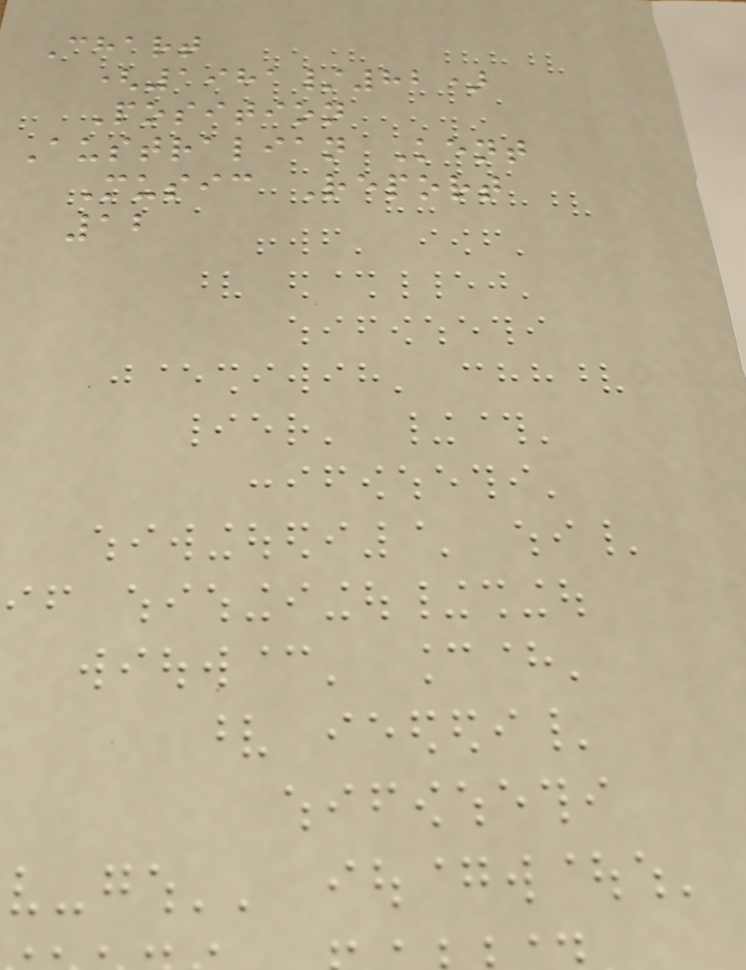Chart
(1981/82)
Position
Australian Kent
Music Report
12
